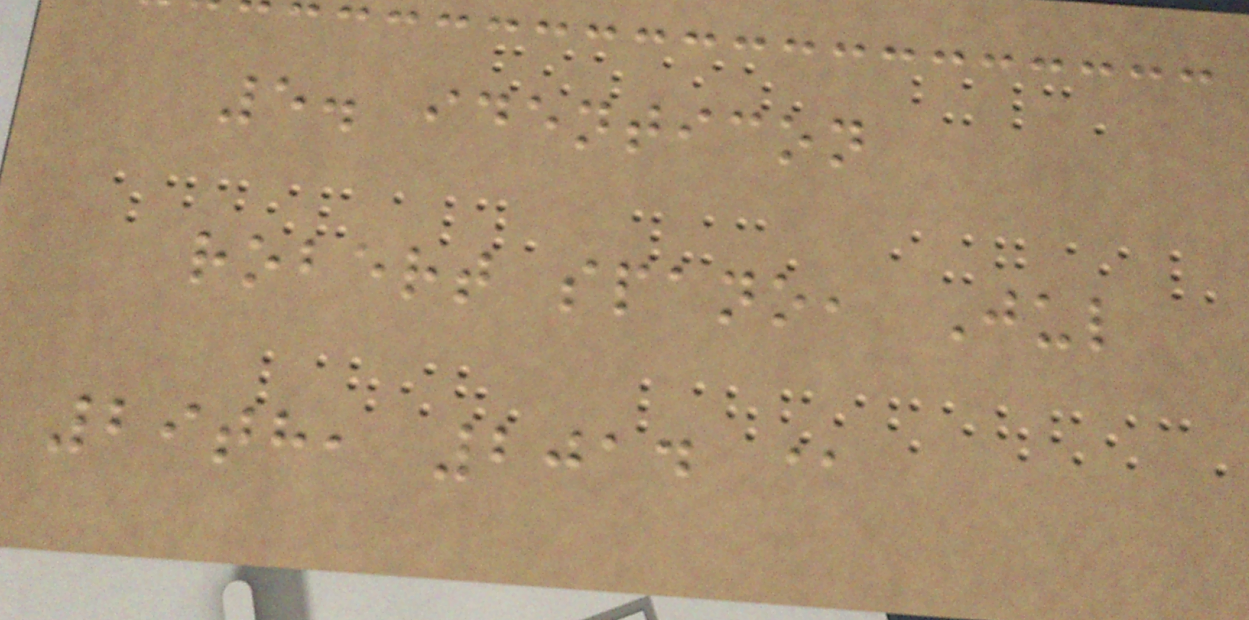5. identicon
robert spano, Jul
29th, 2014 @
